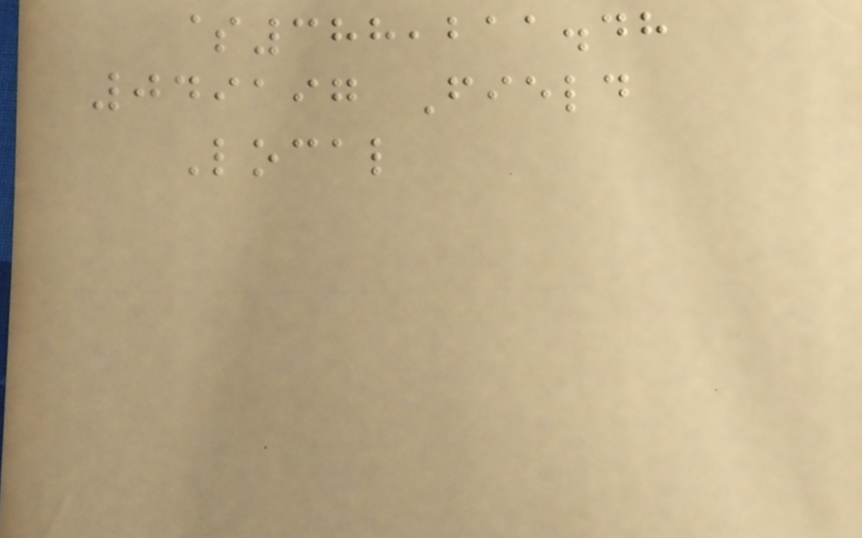$388,211.48
049197 Field
Local
